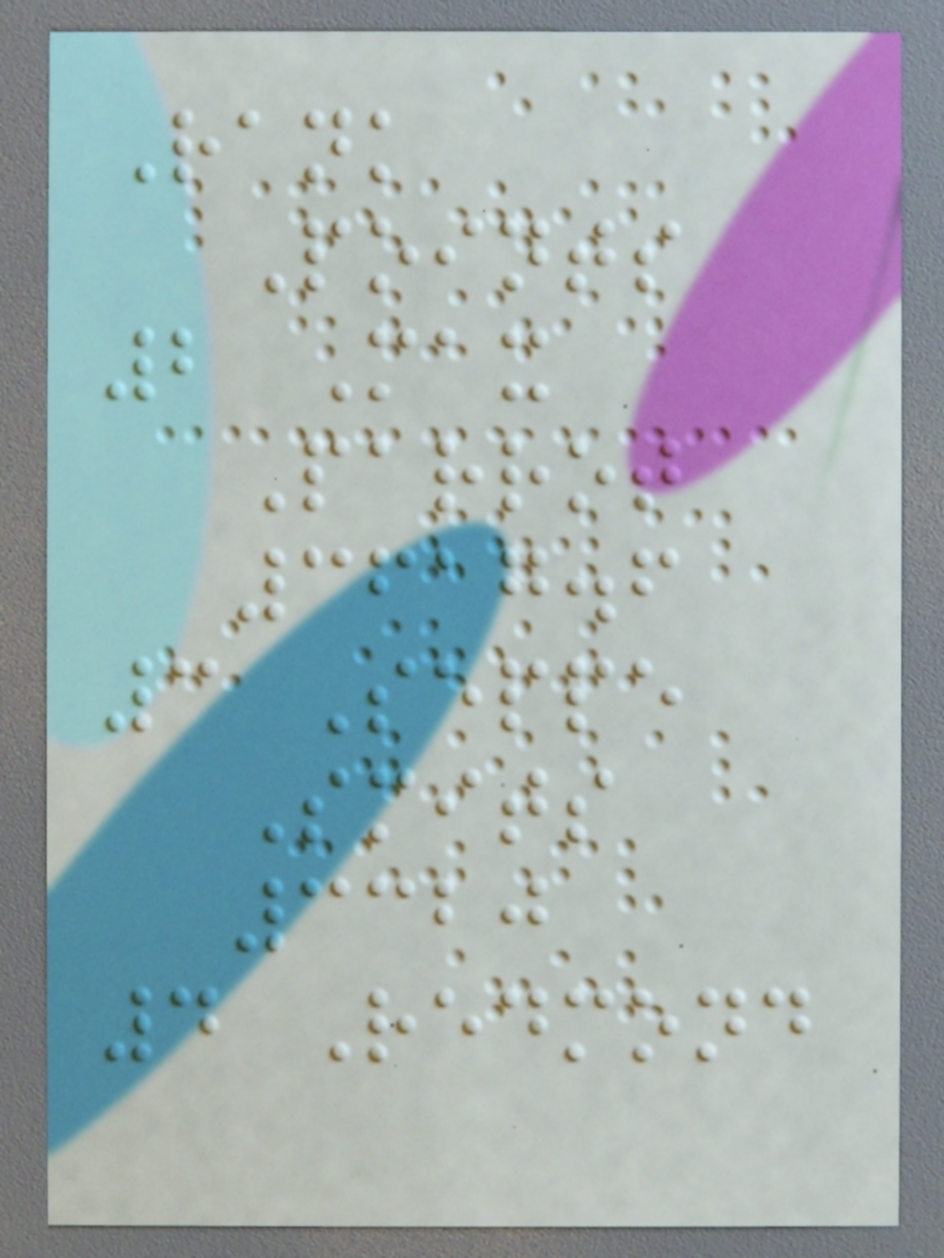Rank
Points
2 Max
Parrot
3617.6
3 Seppe
Smits
3320
4 Redmond
